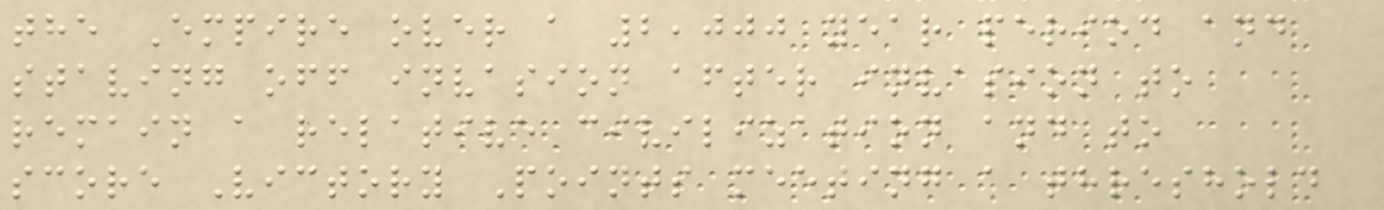the Empire over a 2,000 year period and
staving off invasion after invasion to
remain a relative civilization and to
score Victory Points meeting a threshold
